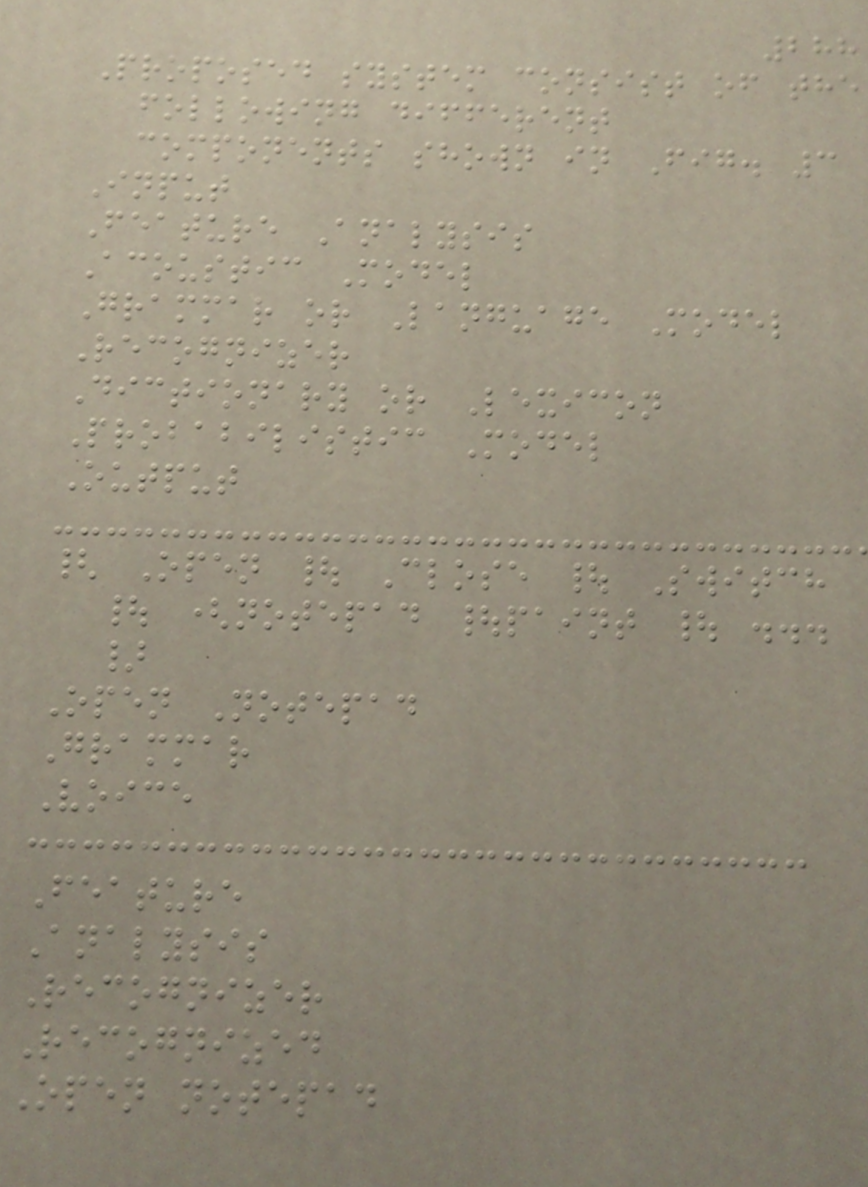288
Proposed system consist of the
following different
components shown in Fig. 3
Input
Feature Analysis
Acoustic Model
Grammar or Language Model
Recognizer
Dictionary or Lexicon
Probabilistic Model
Output
{ Open | Close | Switch
| (notepad |paint | ...
}
Open Notepad
Grammar
Voice
Feature
Analysis
Recognizer
Recognized
Open notepad
